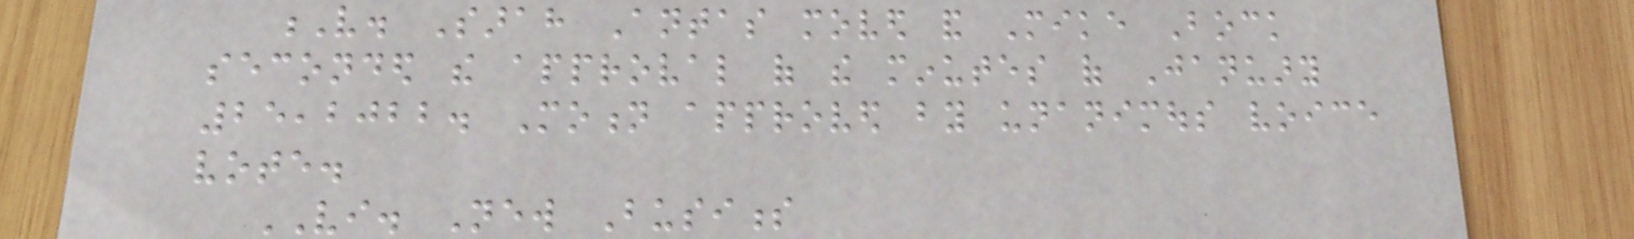V. Sarah Antas moved and Mike Bock
seconded the approval of the minutes of January
25,2022. Motion approved by unanimous voice
vote.
VI. New Business
